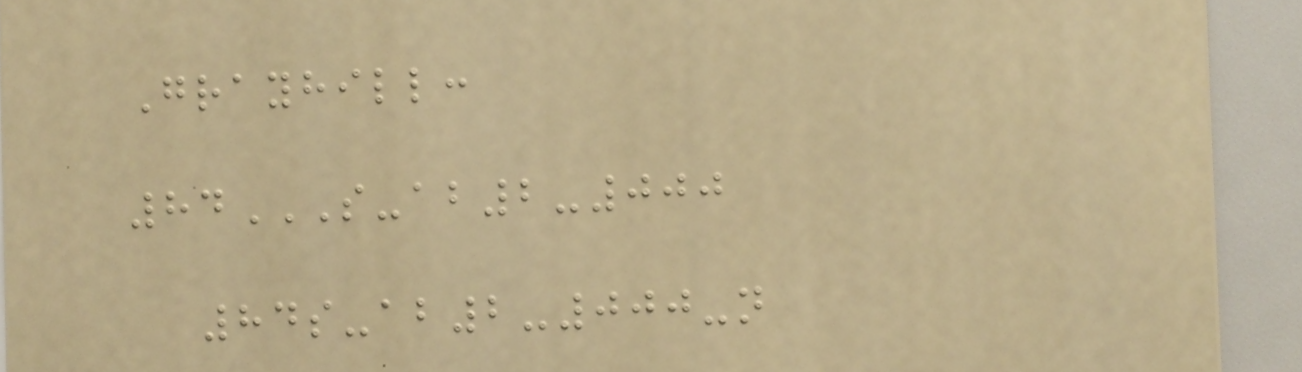Grayhill:
84S-AB2-000
84S-AB2-000-N
